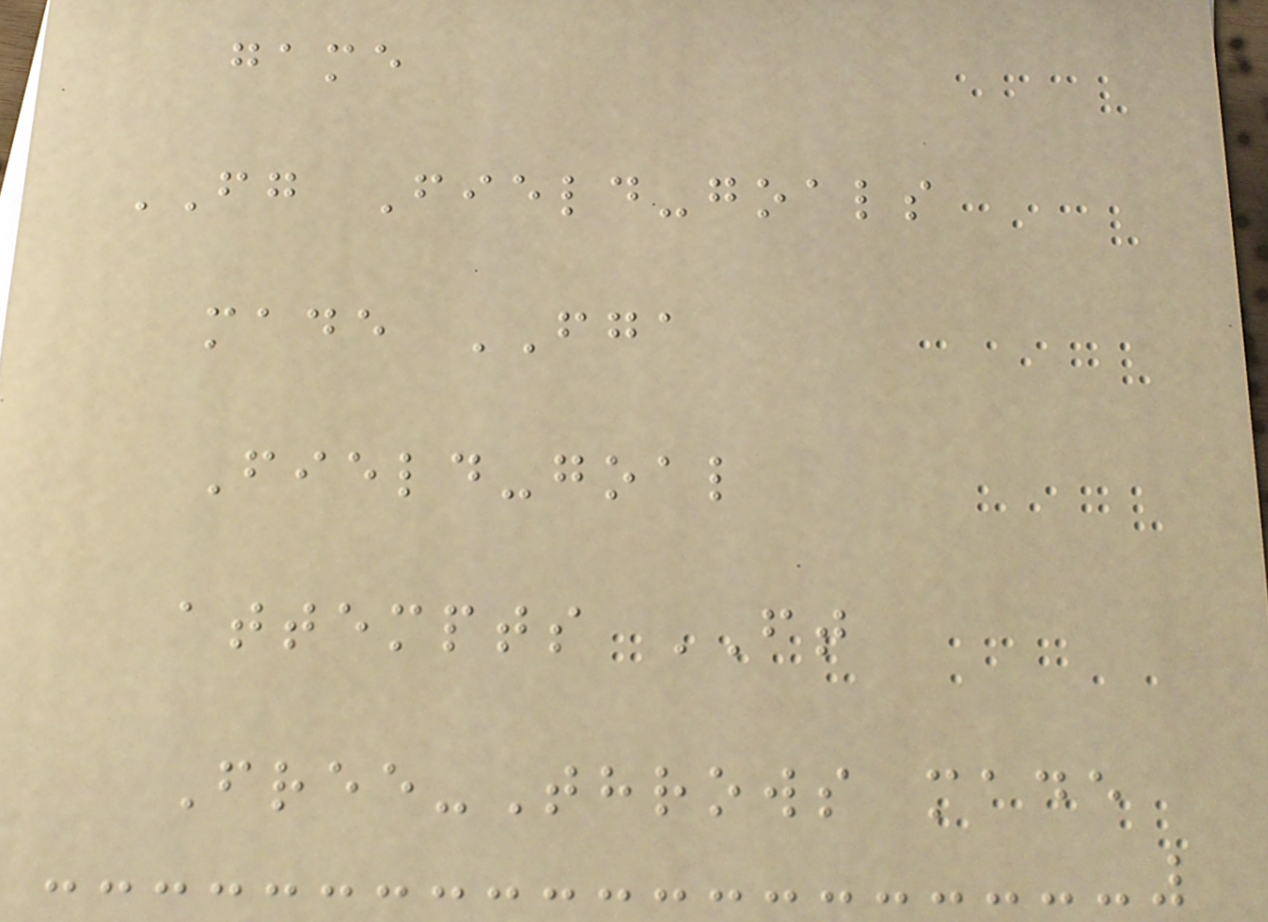game
FG Field-goals
made FGA
Field-goal
attempts FT
Free-Throws made
